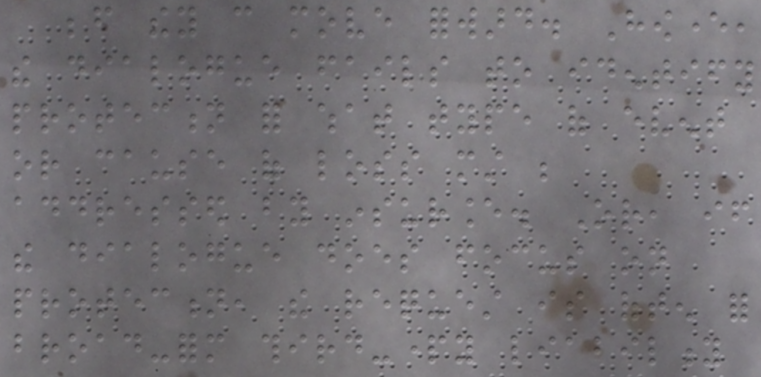before they can move forward. However,
the dialogue fails to identify
protection for what type of event
or cause of loss must be
addressed by insurance. Or, if
the dialogue does focus on
protection, the request is often for
broad-form third-party liability
